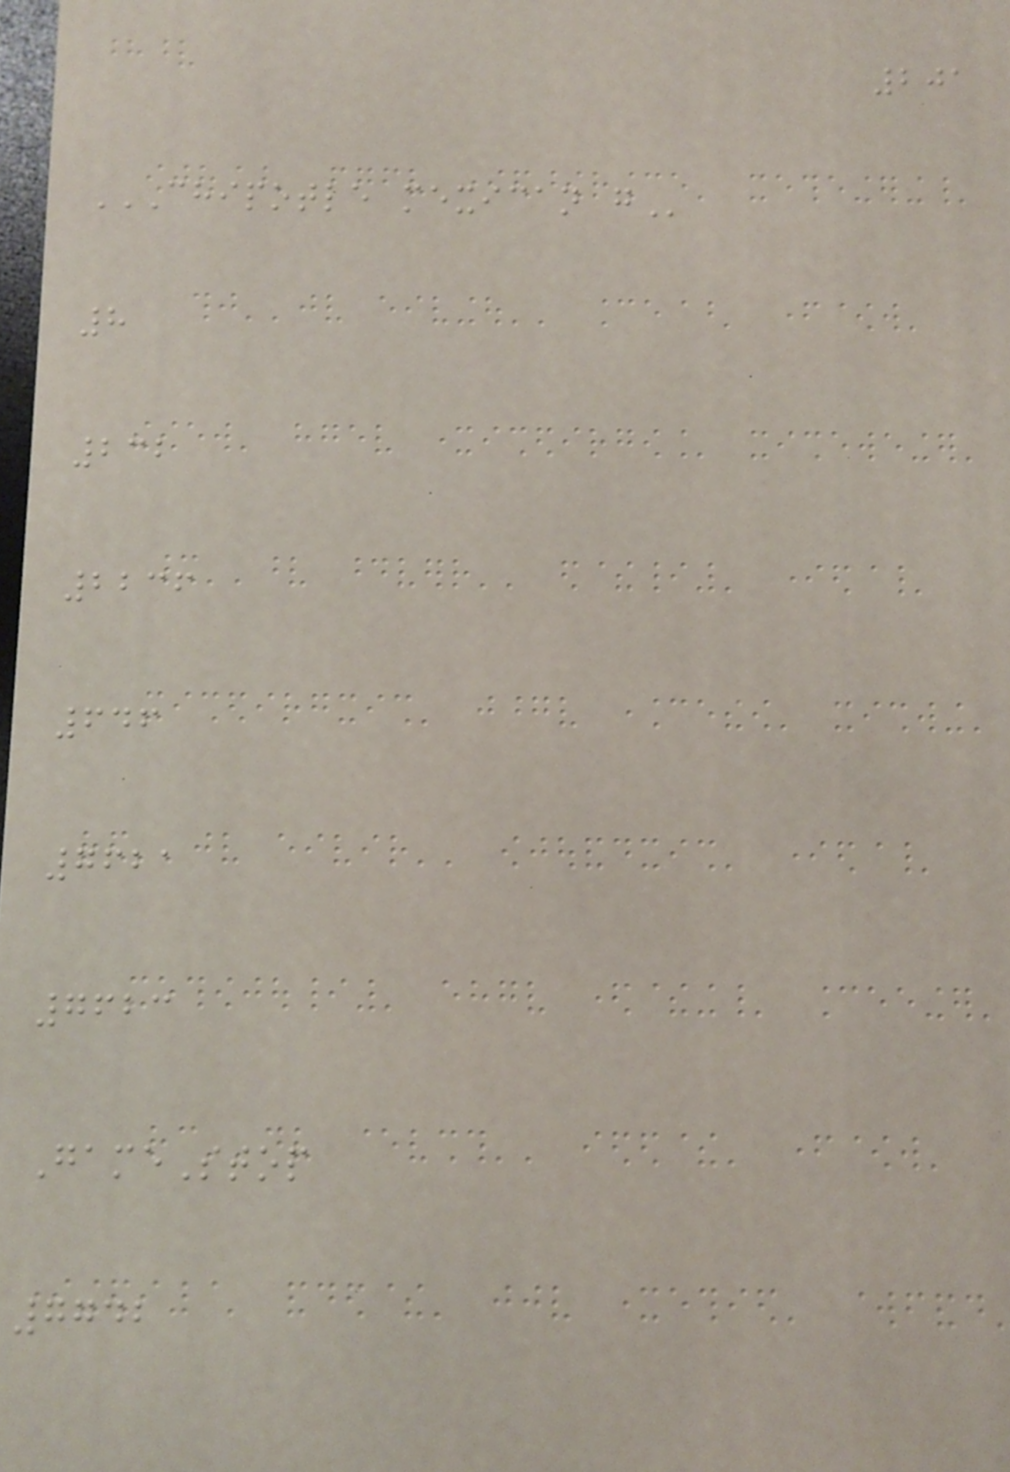201
CHIPOTLE MEXICAN G
8
232
2236
646
7621
7623
GameStop
7742
